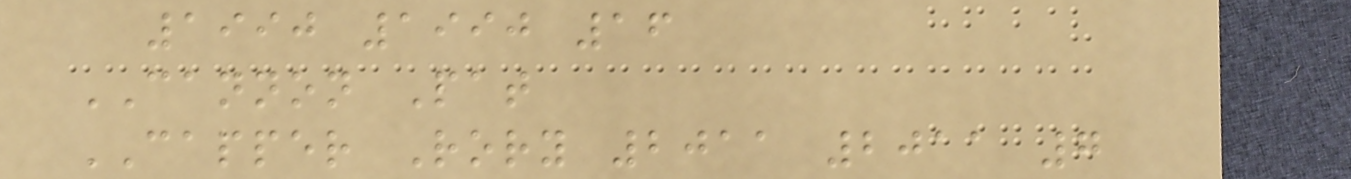1990 1990 16
CANNON Pat
CAPPER Rory 2011 2011 7
